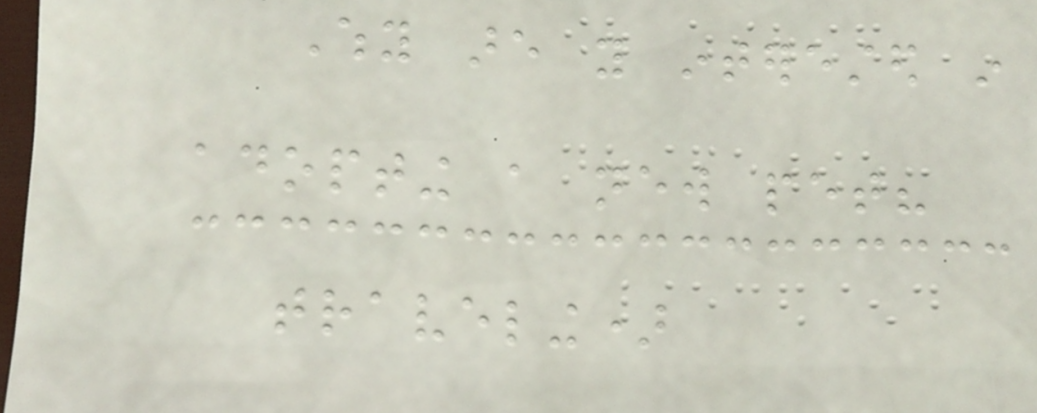Why are you interested in
adopting a new pet?
traveling)
